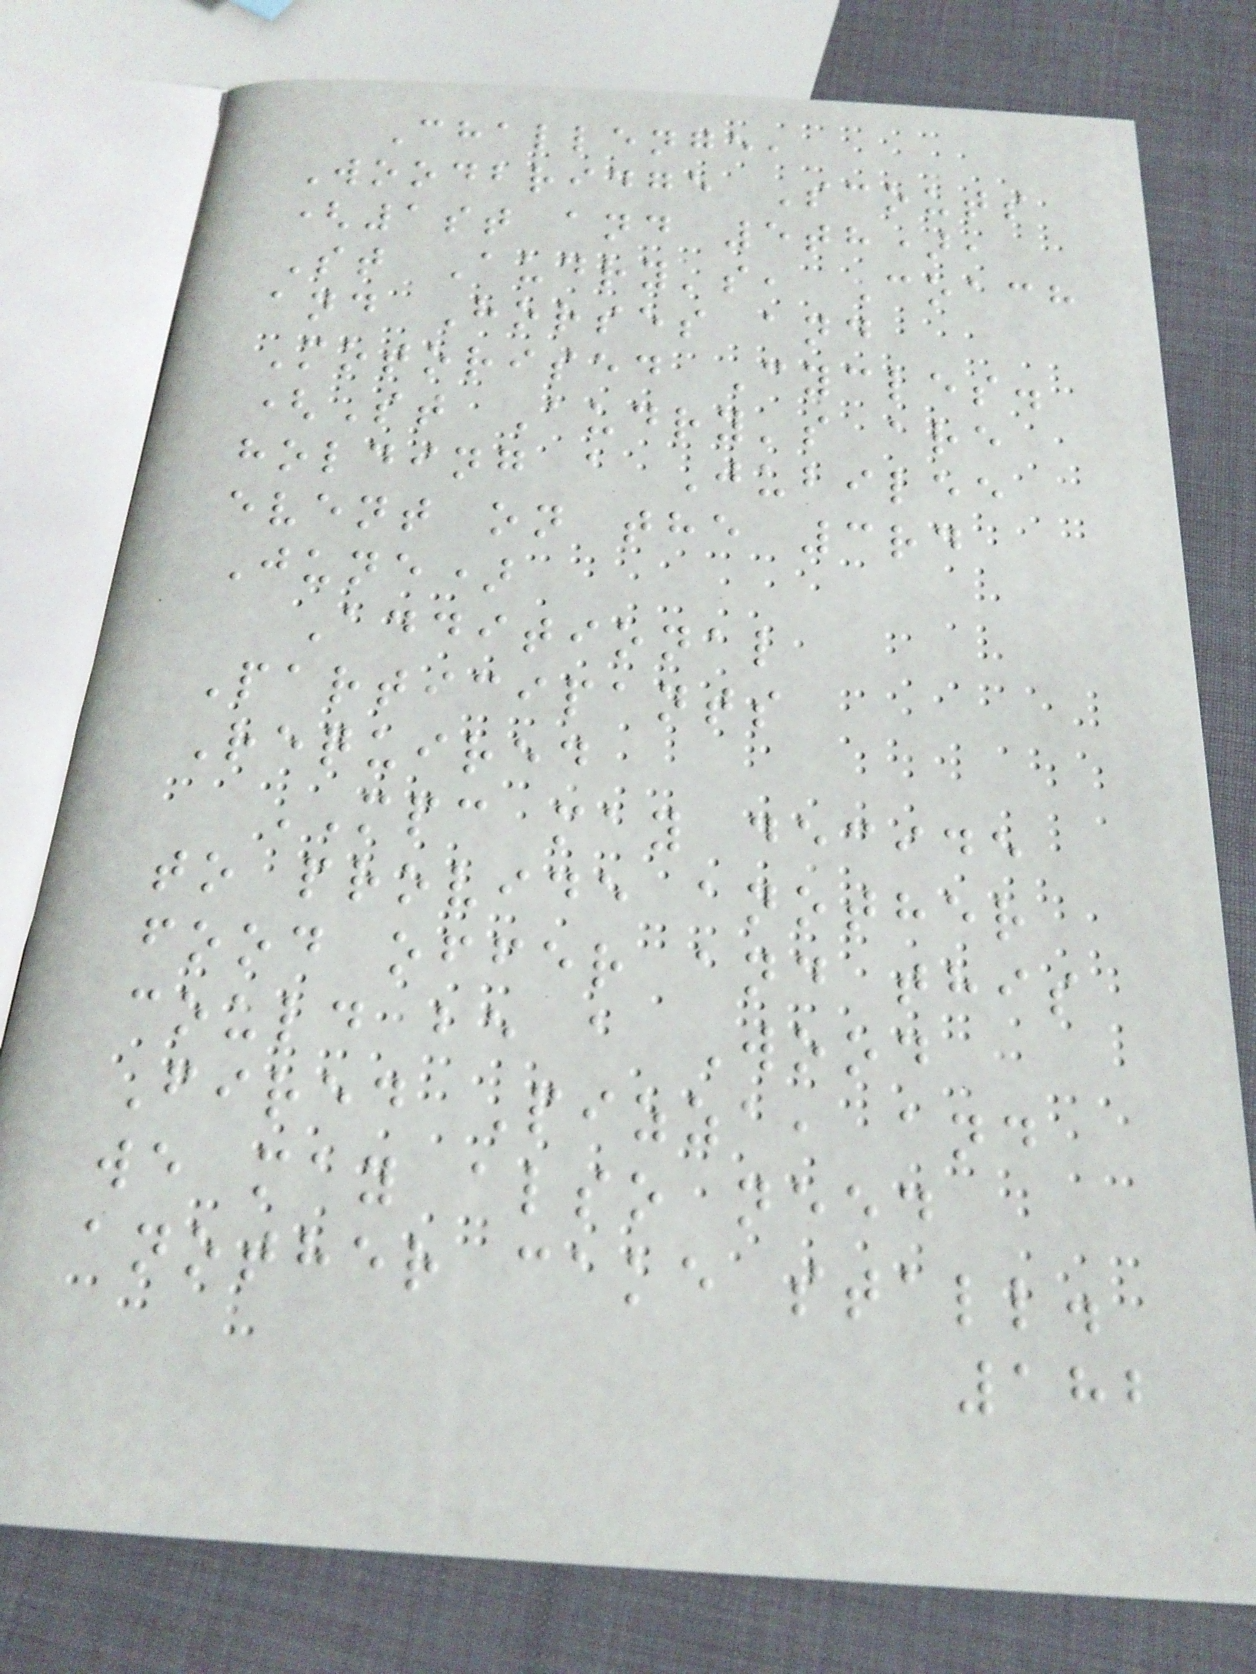Challenge,
Woodbridge Scouts
(1st and 5th),
St Audry's, Coach
and Horses and
Motorised Cycles.
(St Audry's are
holding a Jubilee
event on the 3rd
June)
Additional
Participants
Required
MPC may decide
to provide another
food offer and this
could be a Wood
Fired Pizza, and
we may also need
another cake stall.
182
